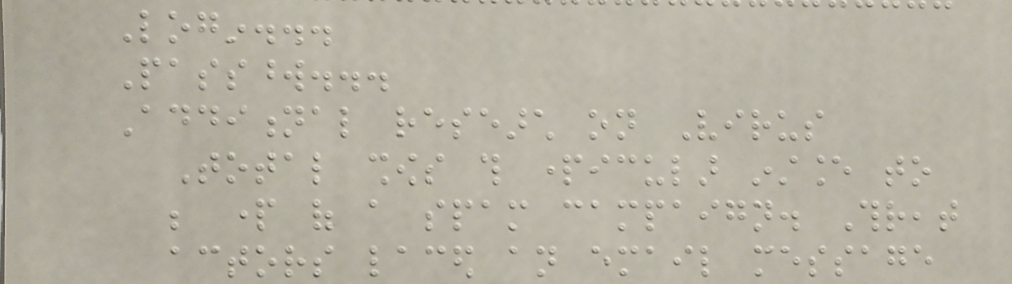Login...
Password...
Additional research on Virus
Total shows this particular instance to
be part of a spam campaign. Threat
actors laced an email message
